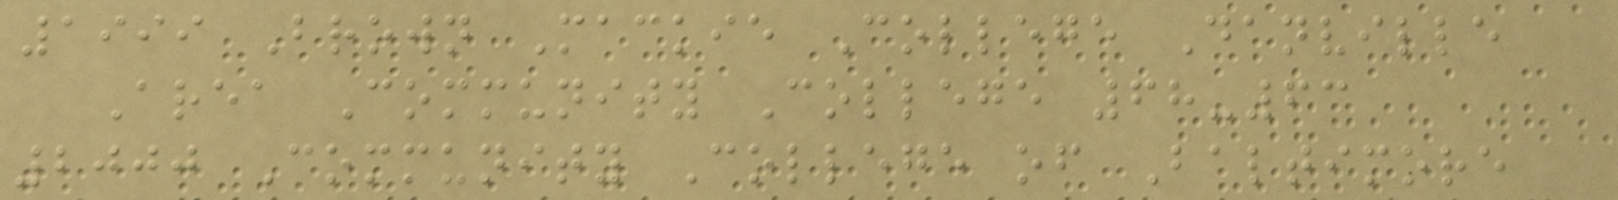1999 Brown Mackie College Danville
Area Community College 68-63
2000 Community College of Baltimore
